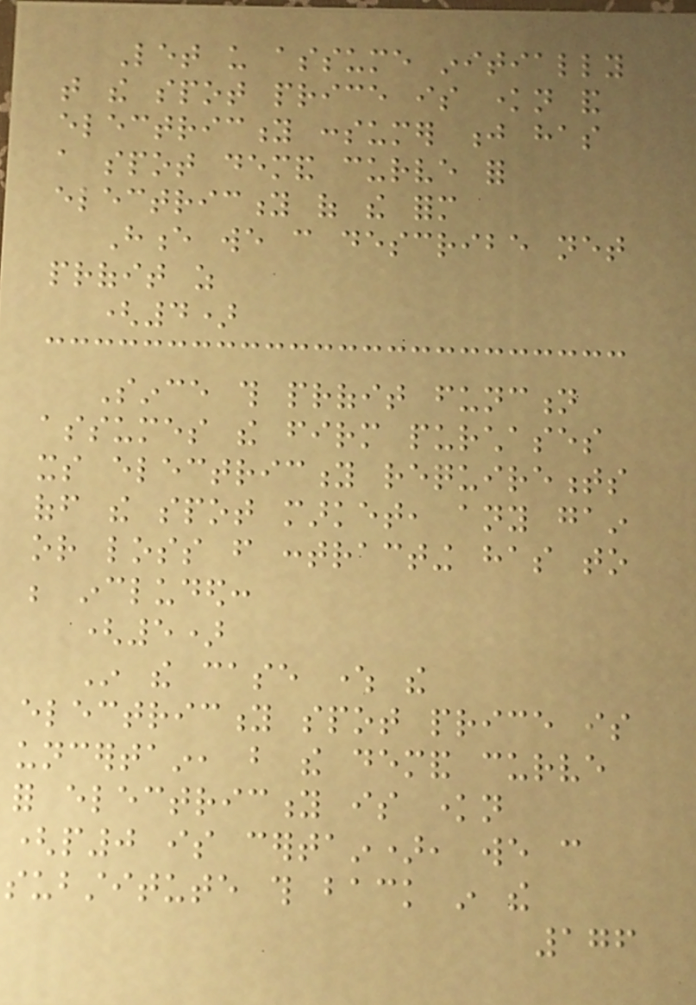Let us assume initially
that the spot price is known and
electricity consumer j has
a spot demand curve for
electricity of the form
Hence we can describe net
profit as
(4)
Since this profit function
assumes the firm purchases
its electricity requirements
off the spot market, any gain
or loss from contracting has to
be included:
(5)
In the case where the
electricity spot price is
uncertain, but the demand curve
for electricity is known
(p0 is certain), we can
substitute this back in the
176
